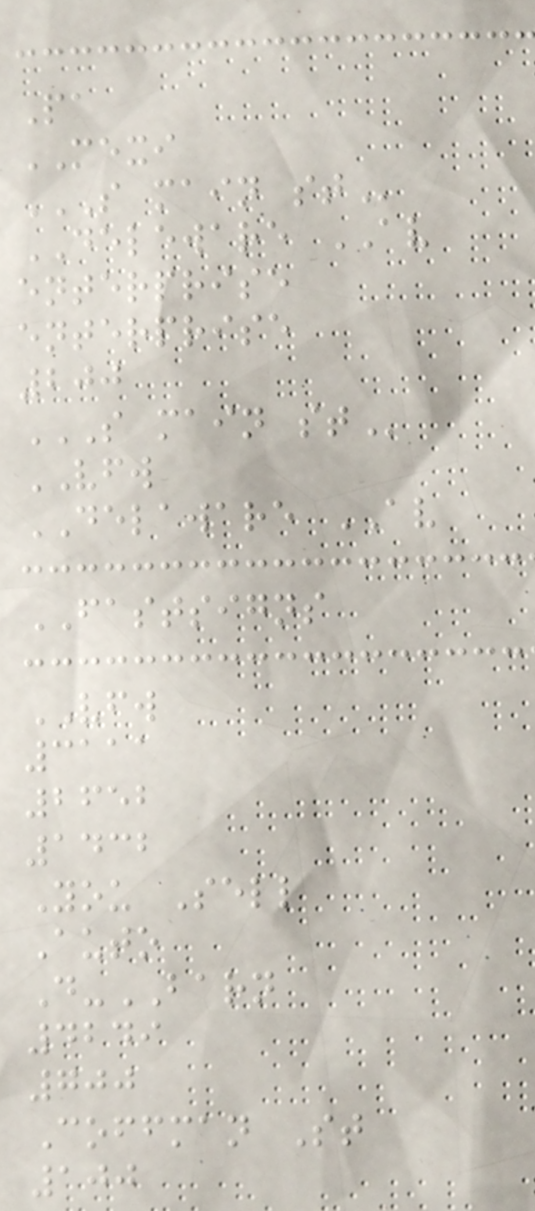Pa
MEXI
S MAIN ST
DELEWARE AV
enterprise
enterprise
200
S MAIN ST
VFW
DELAWARE AV
FASTSIGNS
VFW
3111
2652
1432
You Sell
Auto
D-BARN
4249
700
Coffman St
100
